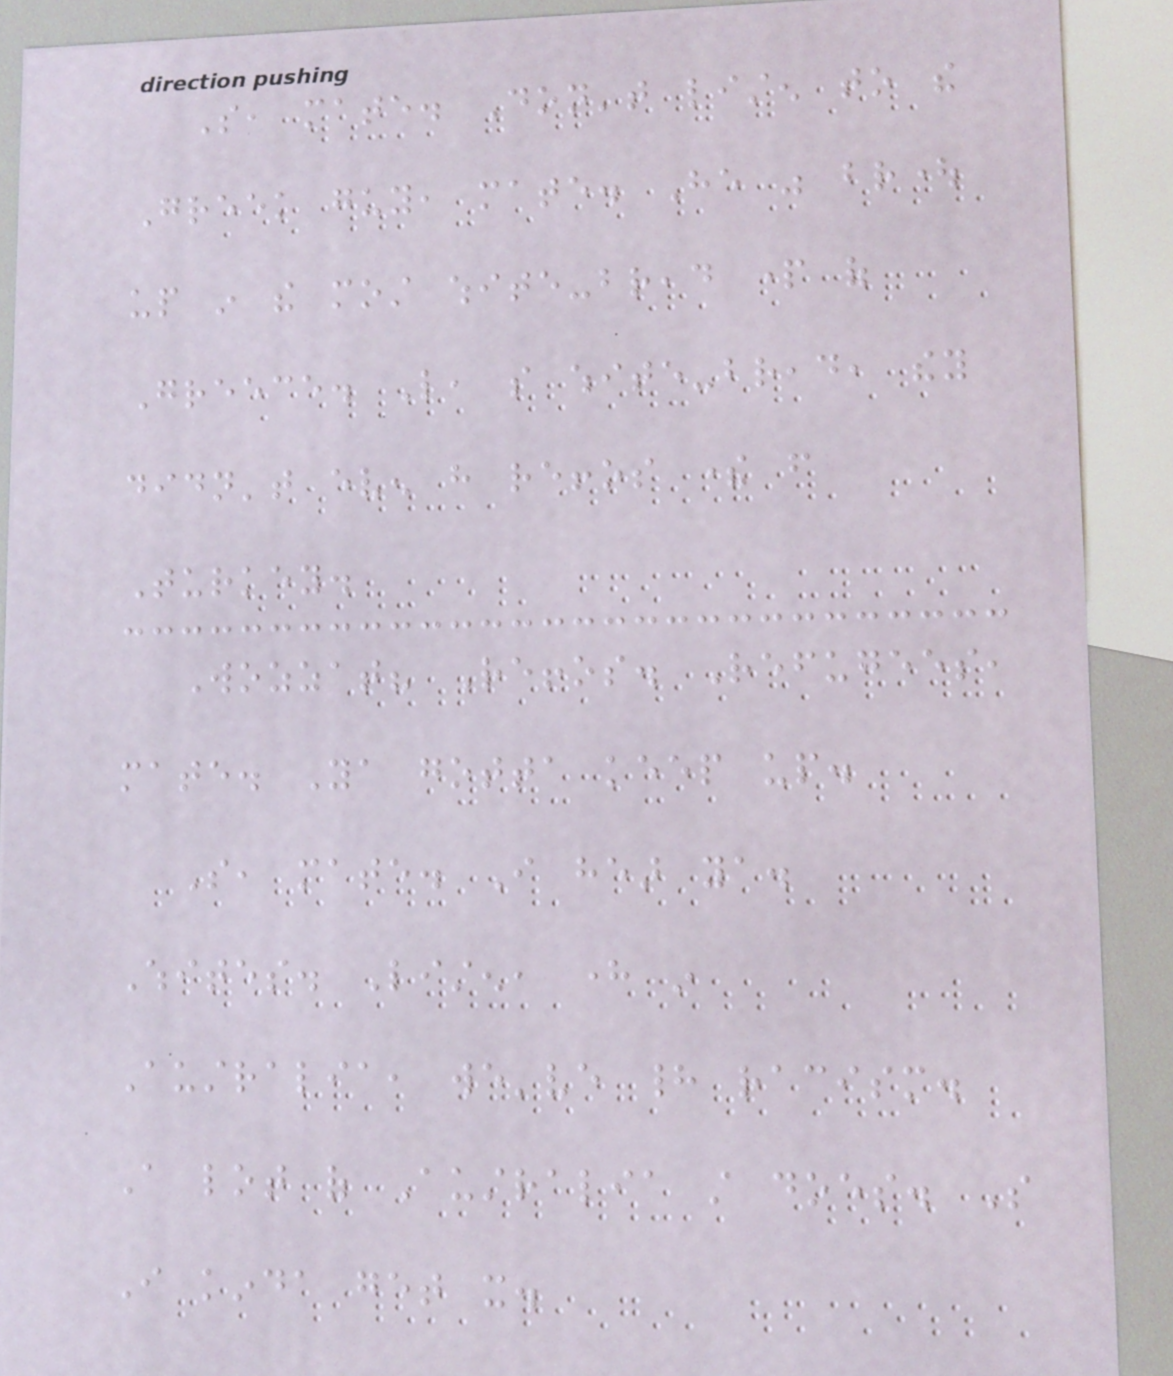So, mate. Don't listen to the
Greek guy, mate. He was brought
up in the most white-bread part of
Greece. Like, so white-bread, they
didn't even have reffos there from
Turkey.
Wozzat? Reffos. Refugees,
mate. Ya gotta keep up.
So, mate. I hear ya.
Whites. Listen, here in
Australia, we've had racism.
A lot of Australia still does. So
I kinda get it.
